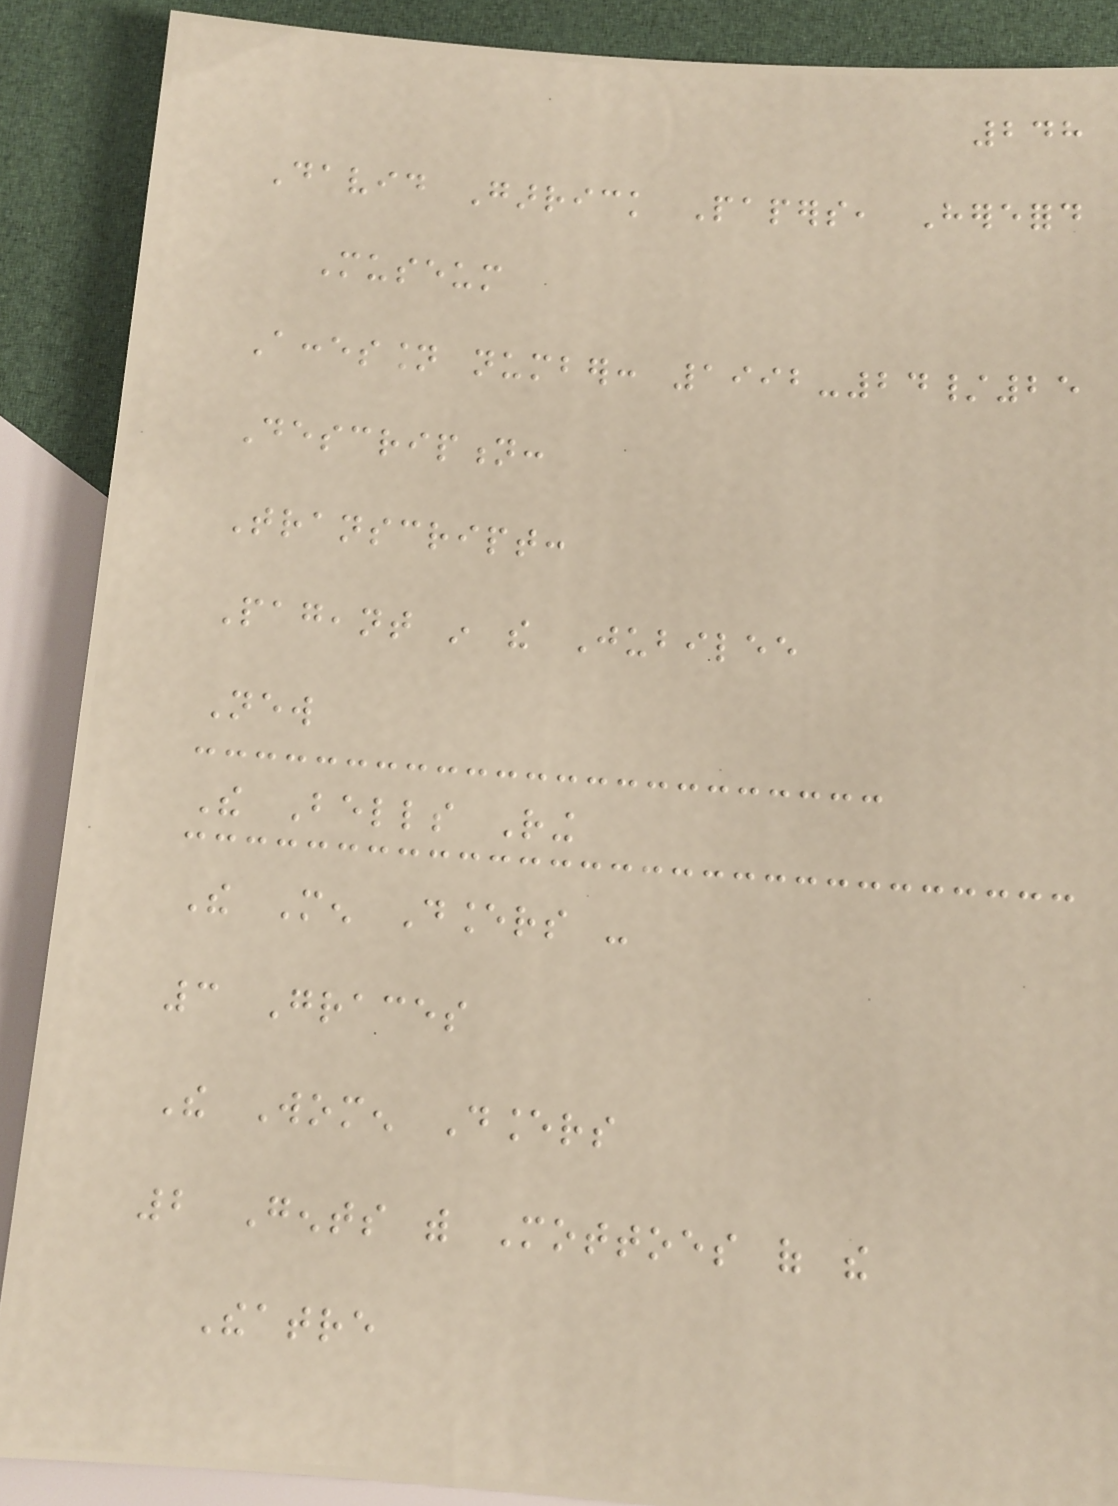248
David Garrick Papers, Hereford
Museum
Accession number: 1992-24/25
Description:
Transcript:
Pageant in the Jubilee
New
The Bells Ring
The Men Dancers -
3 Graces
The Women Dancers
2 Gents with Mottoes of the
Theatre
